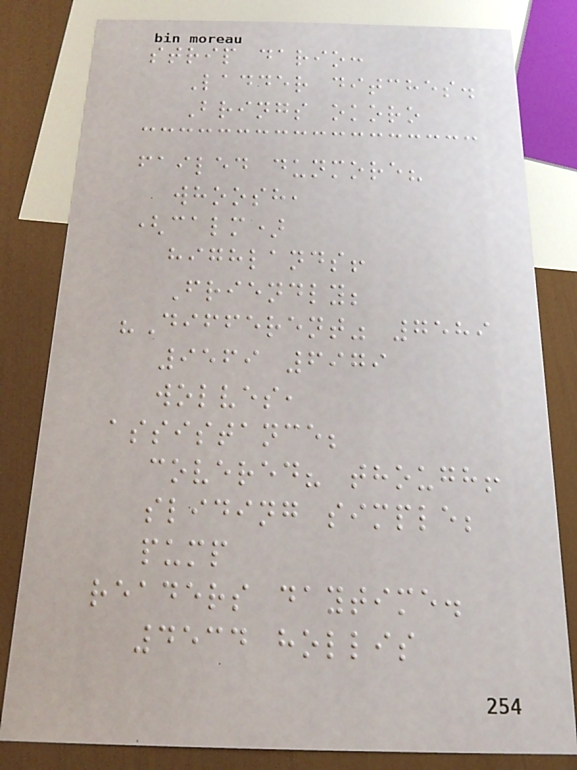strip dario:
Ladder ditches.
Brings okoro
failed dunmore?
whoosh,
(calm)
highlands!
Friendly;
"Different" 7589
9569 6979
wolves,
assistance;
covered? though!
sliding simple;
pump
readers daytime.
4534 hollis
